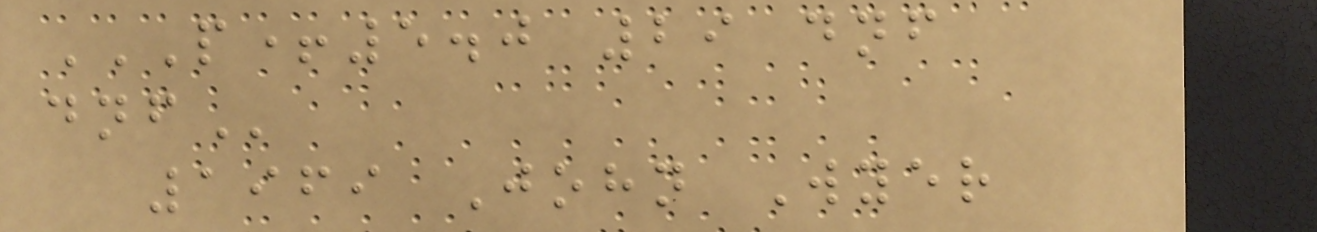P+5.0 29 DNF
DNF
1969 John Wyer
